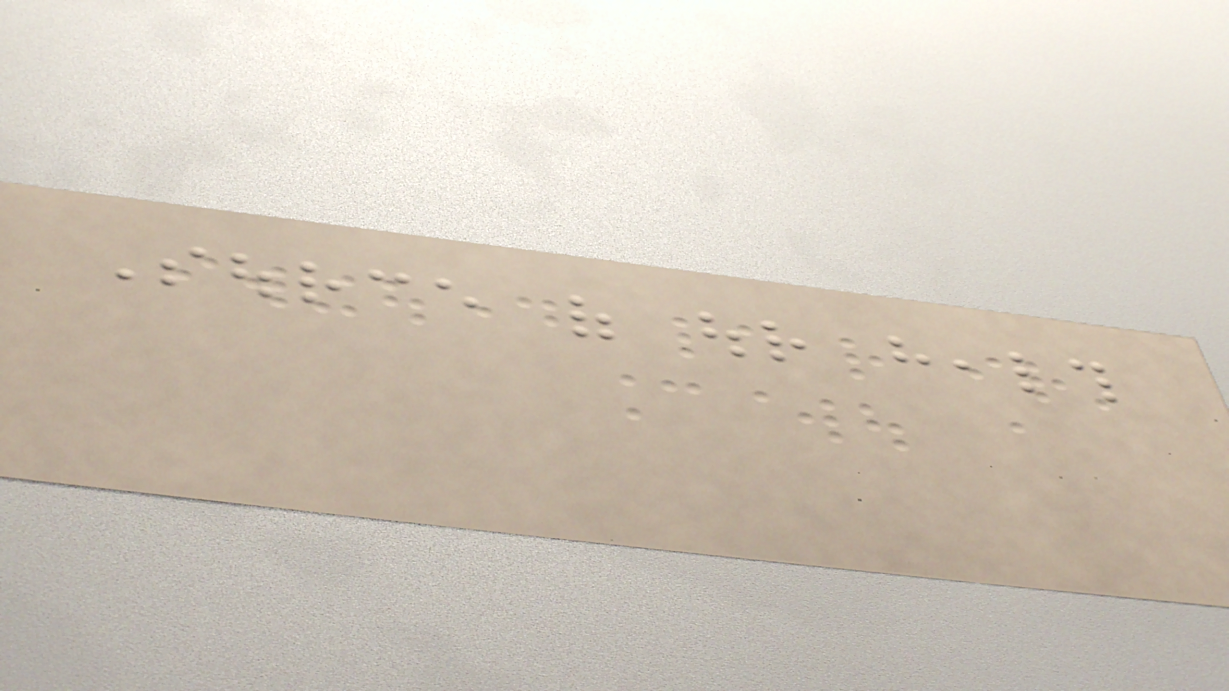Source of our health
